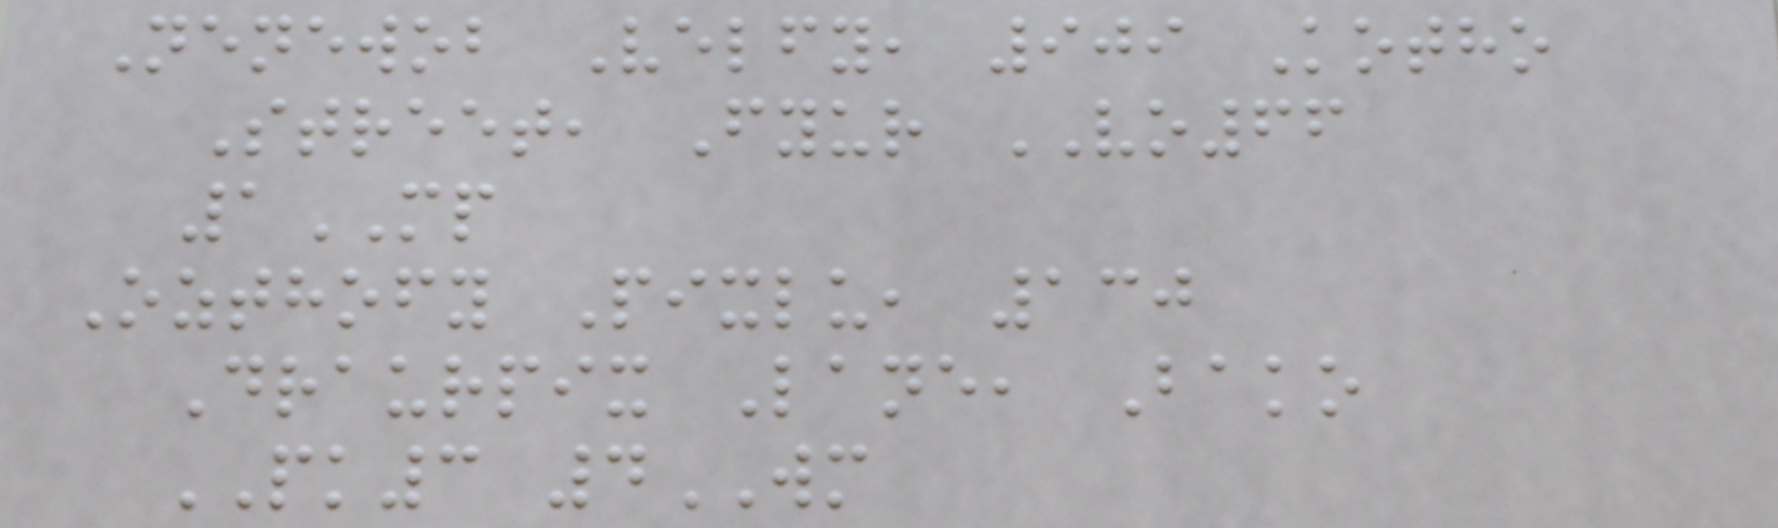Nenewob Velfy, 909 Kotho
Street, Fyur VO66
1MP
Ozthofy Pixlu, 130
Draurpix Lane, Bako
PK3 4WM
